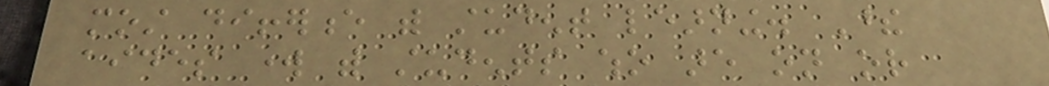most difference with student learning. These
aides work with students who are on or
